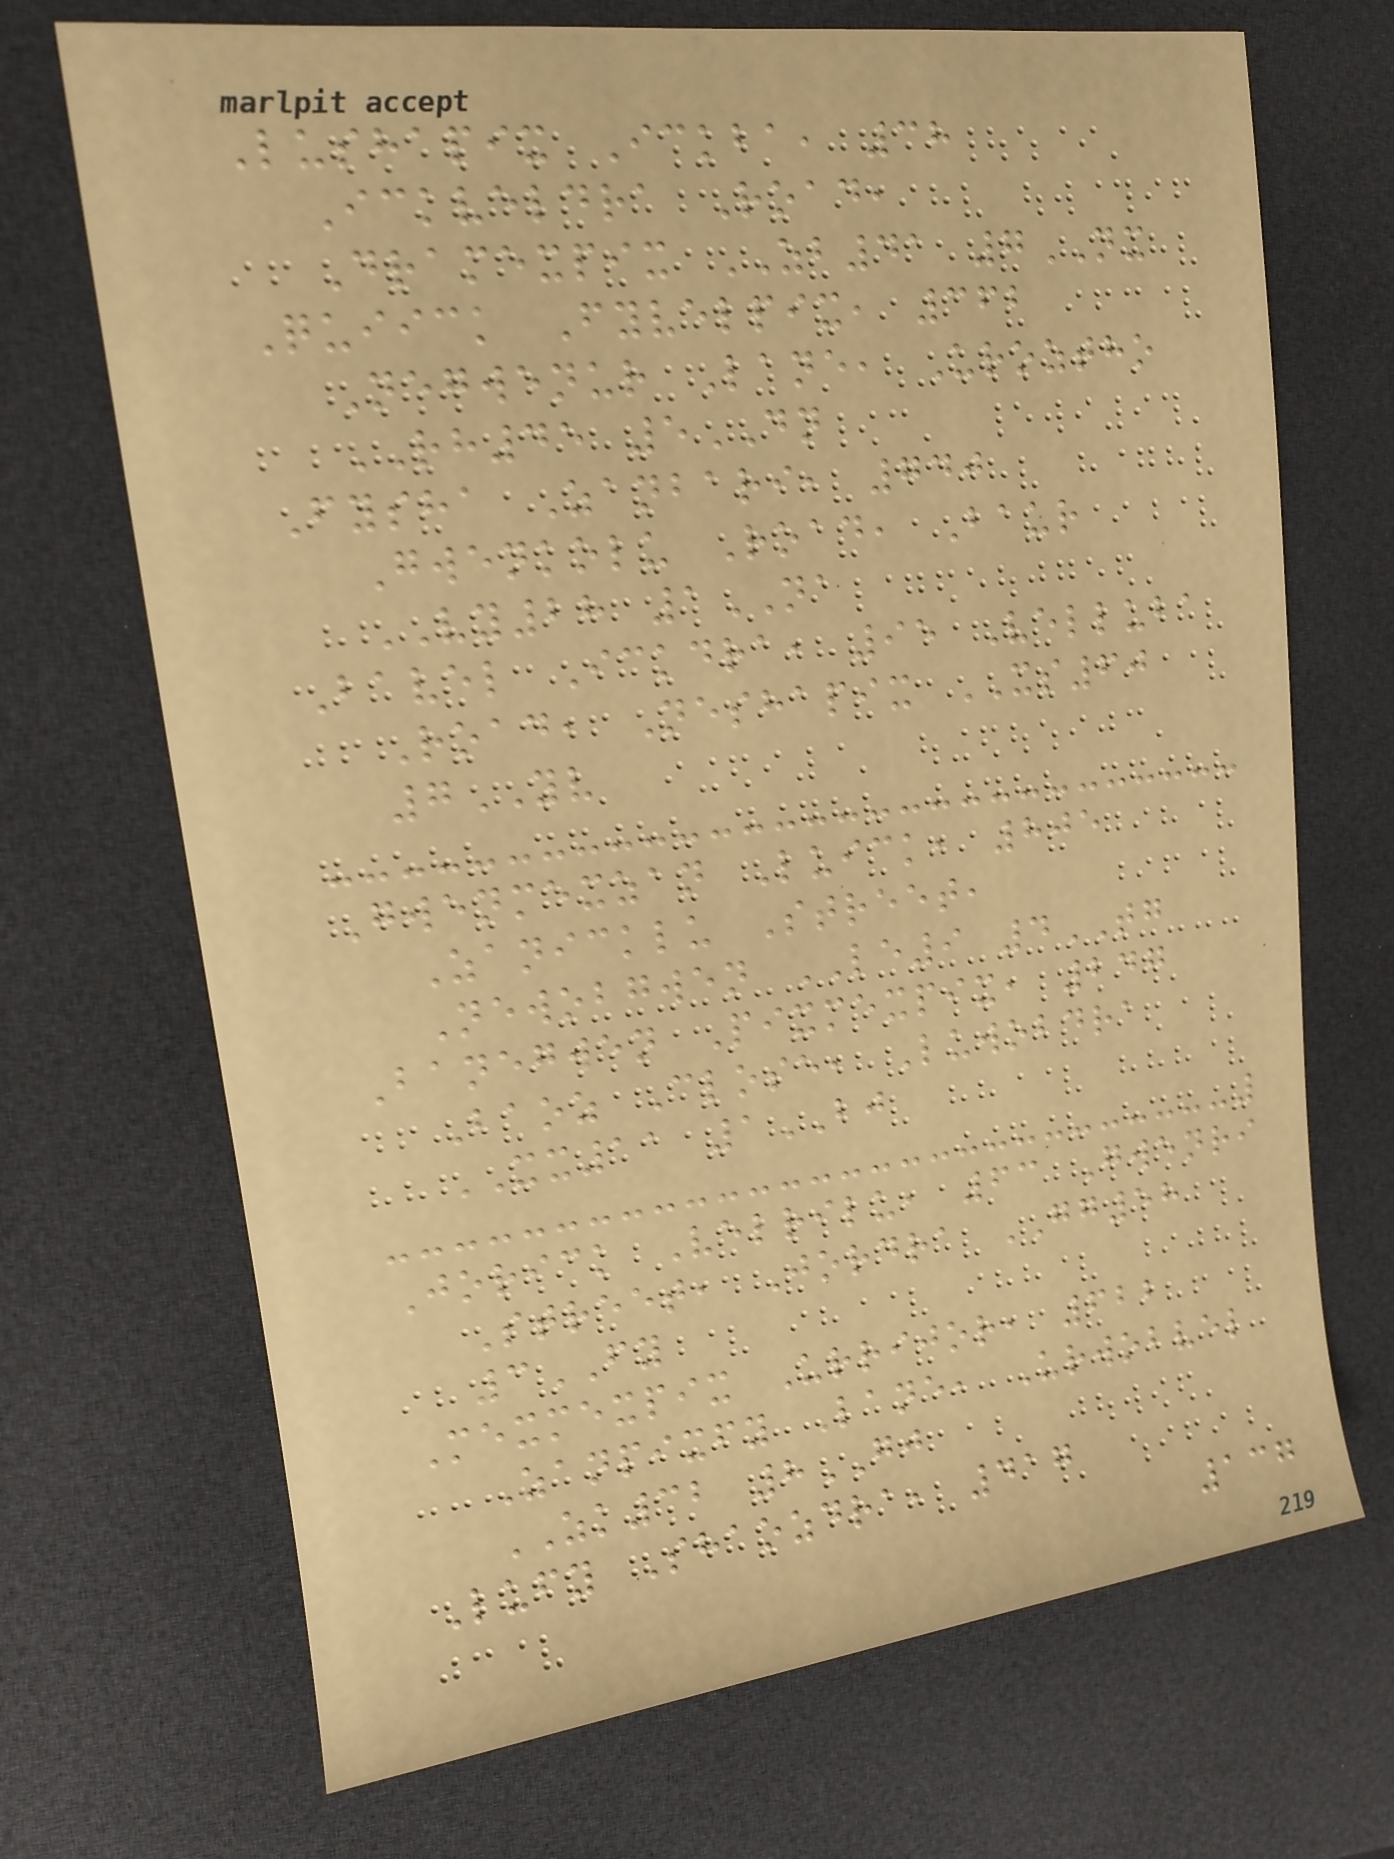Lushapix Ickba, 38
Ickveldra Road,
Dramexpix ZB41 7NX
Quiick Fyvelpix, 362
Negwenur Lane, Uroztho
RH45 5DN
Fysha Zanbari, 740
Gwenkolu Road, Baur
VY28 1NA
Bavel Ickdra, 95 Velluba
Road, Neshapix XS60
7YV
Gwenmexzan Luick, 805
Zanicklu Street,
Newobgwen LE9 4TG
Banegwen Pixmexpix, 247
Baoz Close, Luwobdra
XX11 1BJ
Jorick Velrilu, 63 Gwenri
Street, Jordra GG58
3FY
Mexmexpix Urrijor, 622
Zanpixfy Lane, Urwobvel
ZK32 8GJ
Lufy Shaozdra, 417
137
